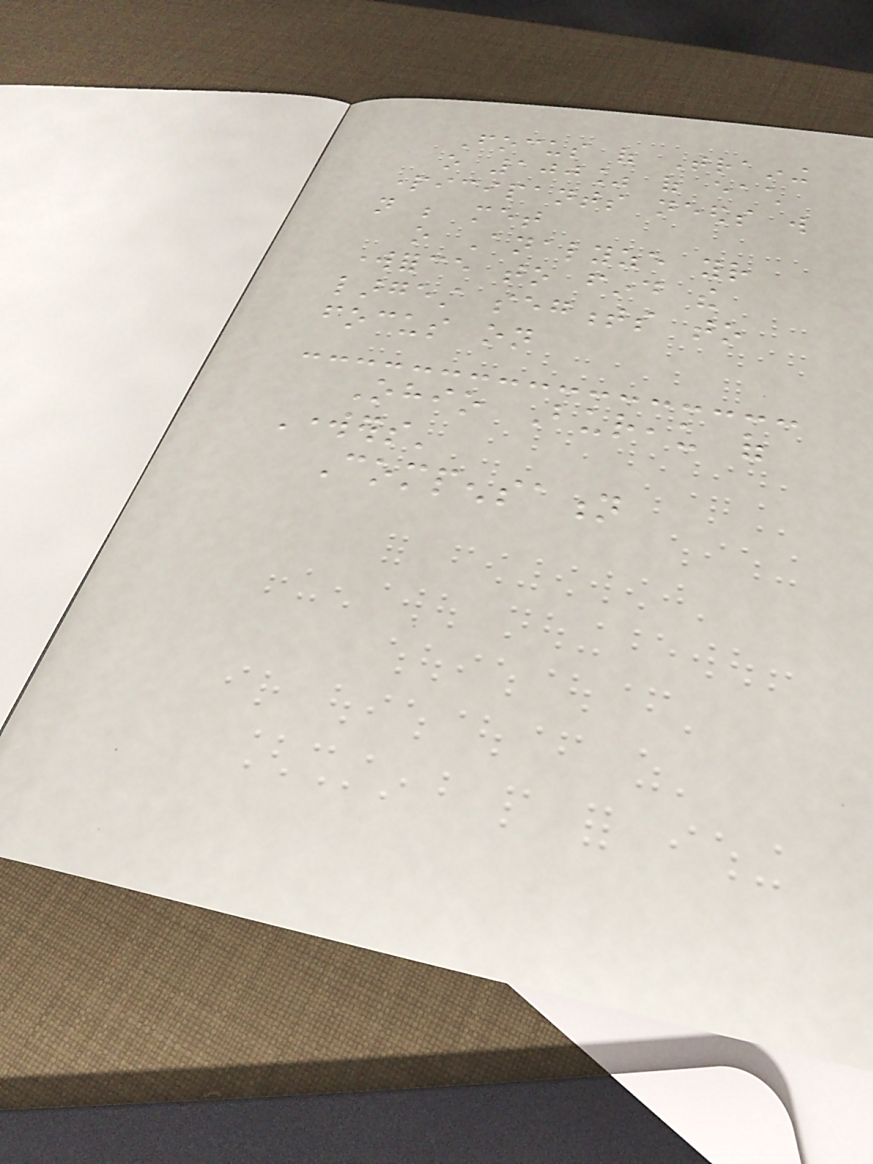Focus of Training
o 100% of each
participants needs will
not be met
o Analyze your
workforce to find the
largest segments to
focus on
Ohio Bureau of
Workers'
Compensation
